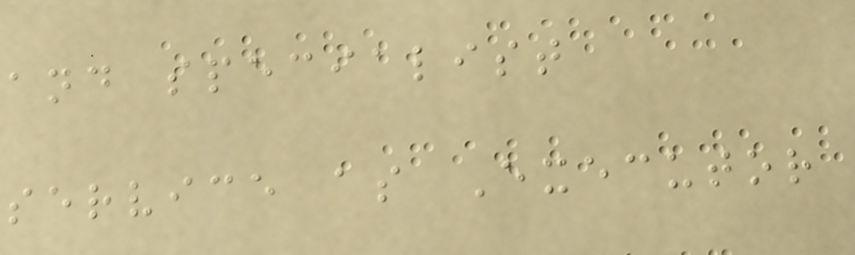and specialist
service as Executor
